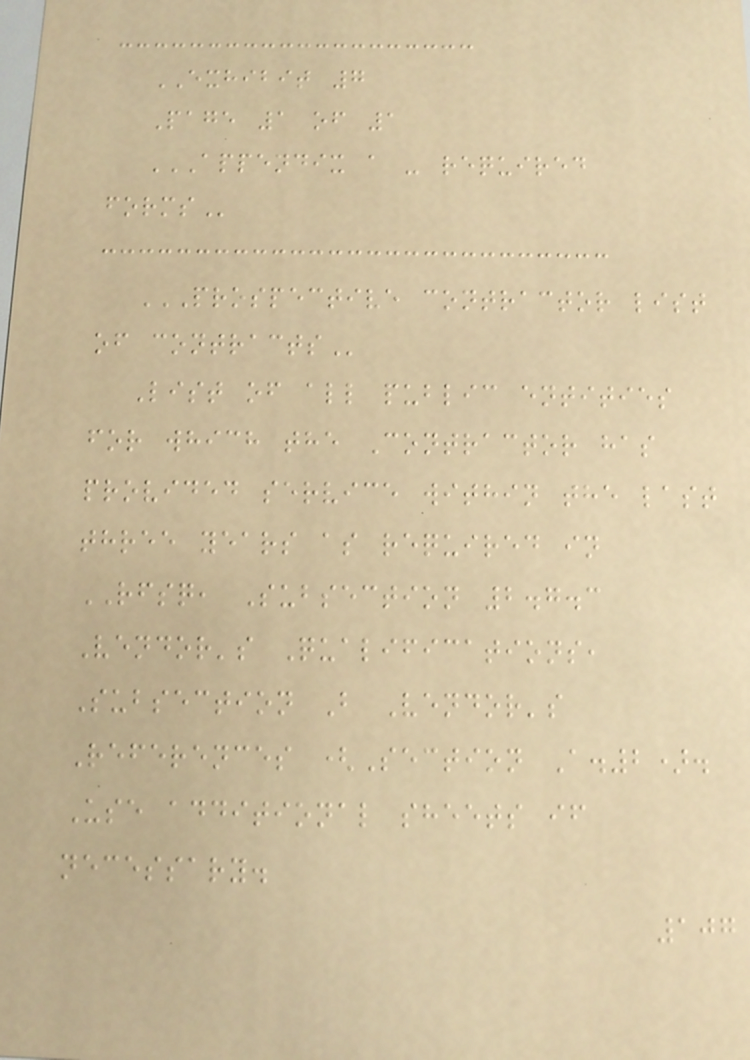EXHIBIT 7
Page 1 of 1
APPENDIX A - REQUIRED
FORMS
PROSPECTIVE CONTRACTOR LIST
OF CONTRACTS
List of all public entities
for which the Contractor has
provided service within the last
three years as required in
RFSQ, Subsection 2.7.3
Vendor's Qualifications,
Subsection B Vendor's
References (Section A.2).
Use additional sheets if
necessary.
107
